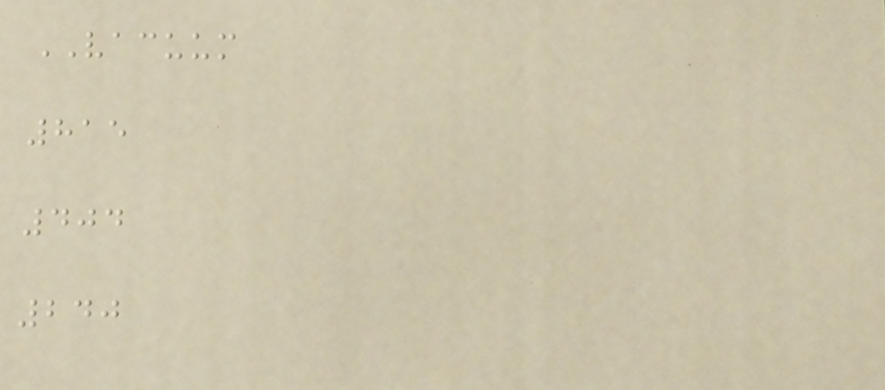VACUUM
815
404
240
